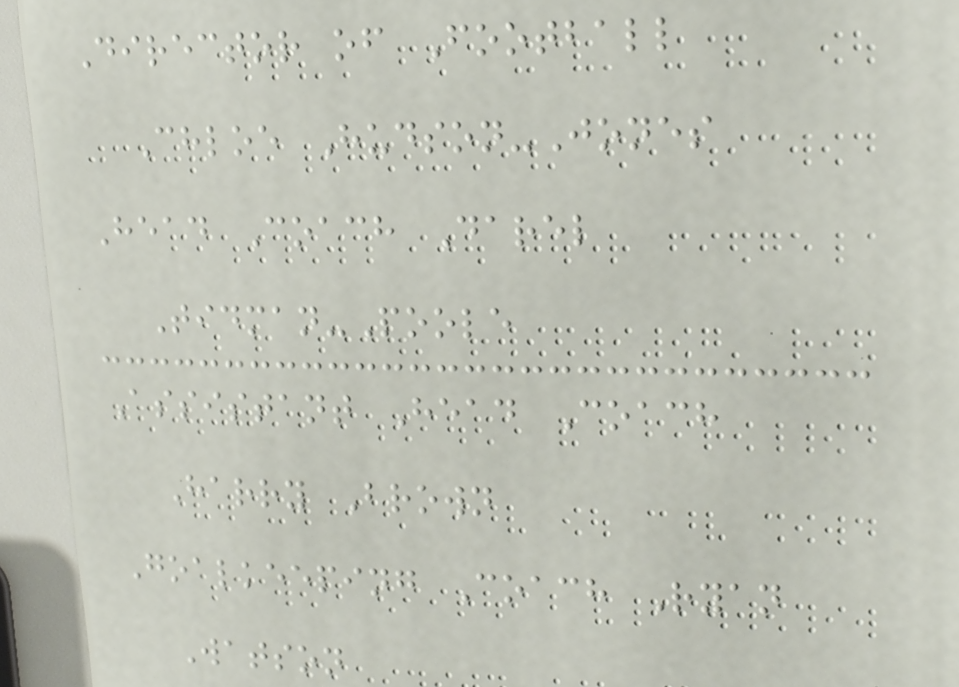Director of Football
Chloe Hudson-Jones
Head Coach Darel
Tidman-Poole
Assistant Head Coach
Harry Brown
Goalkeeping Coach Ryan
Watson
